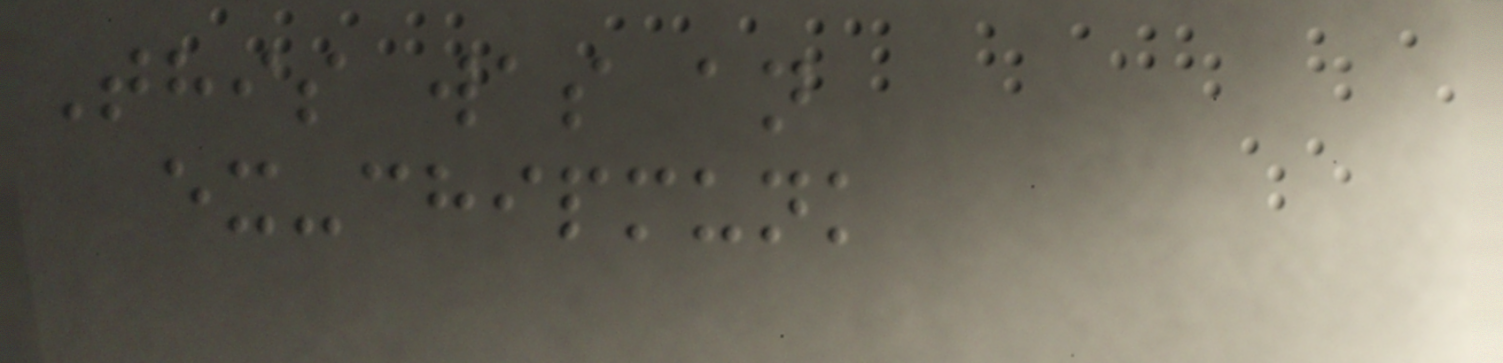This was an
ex-chipmunk
